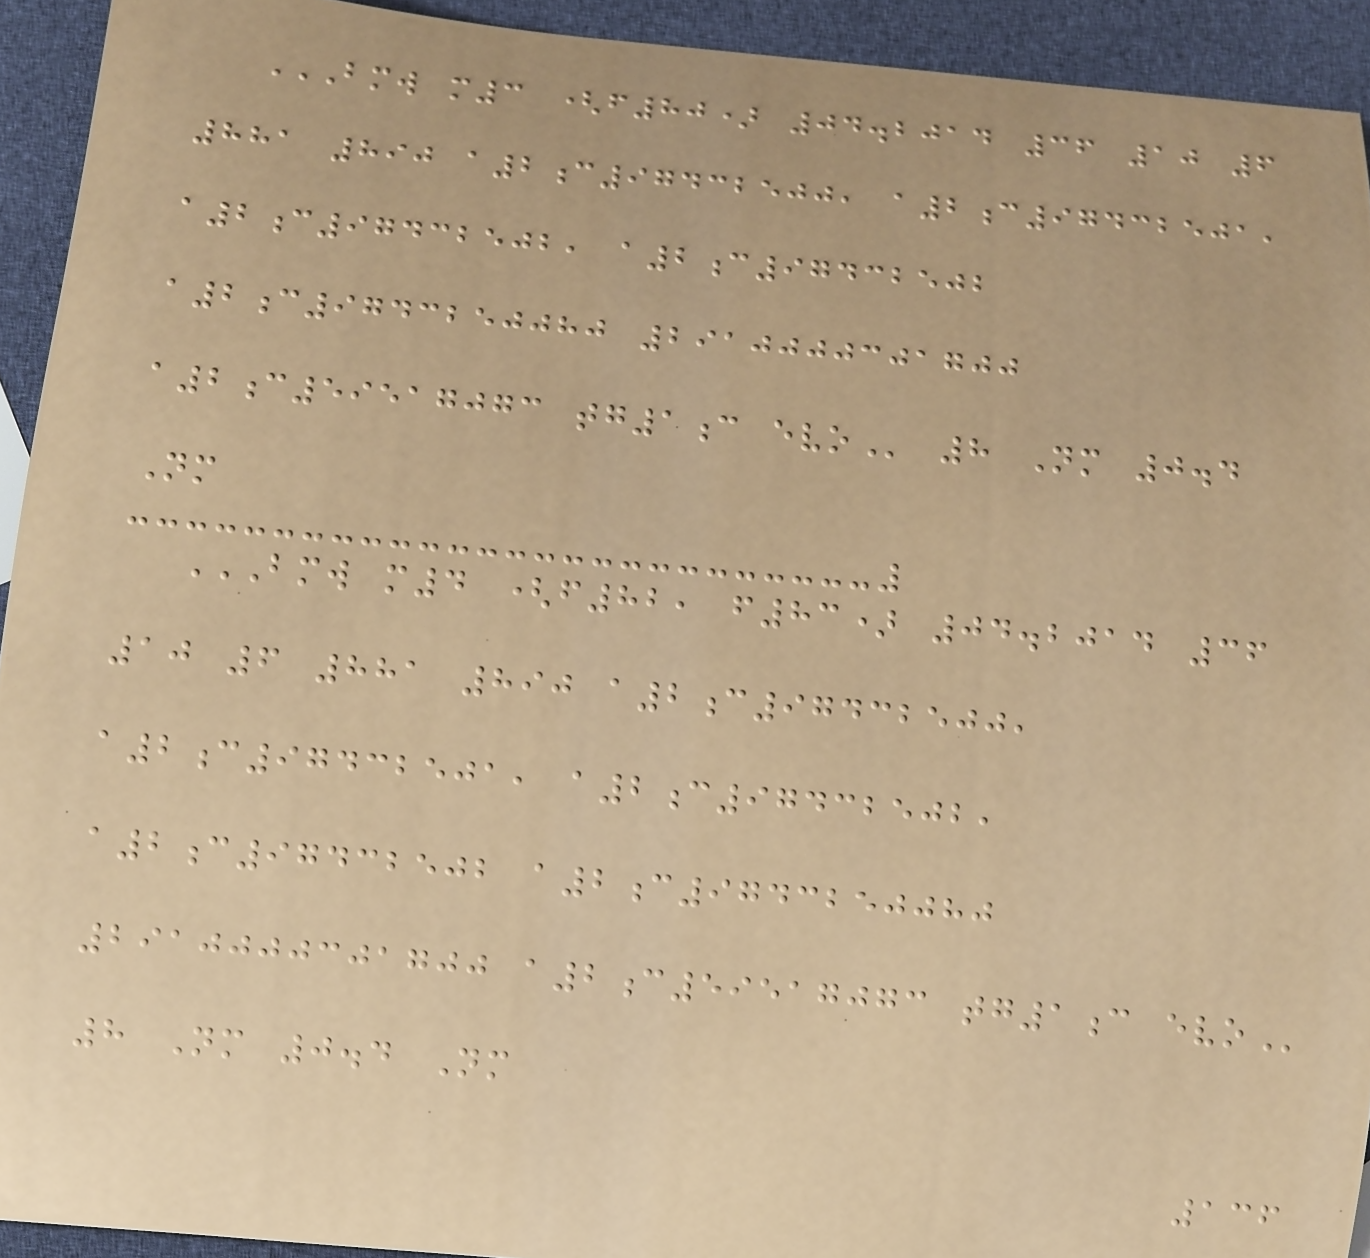BMW M3 (F80) 04.2014 36 10 6
881 890 A2C97432500, A2C97432501,
A2C97432502, A2C97432502
A2C9743250080 2910000301700
A2C59517073 TG1C EVO 8 Nm 0.4
Nm
BMW M4 (F82, F83) 04.2014 36
10 6 881 890 A2C97432500,
A2C97432501, A2C97432502,
A2C97432502 A2C9743250080
2910000301700 A2C59517073 TG1C EVO
8 Nm 0.4 Nm
136
